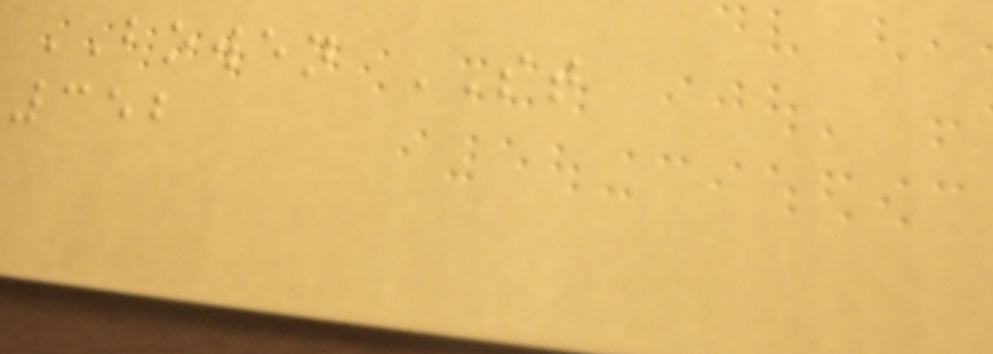BOWEN ST
352
